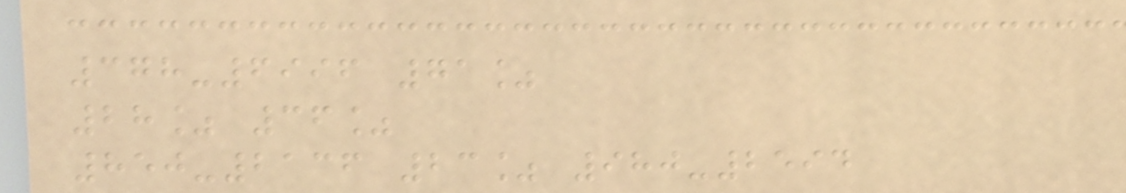378-6996 71%
28% 36%
850-2136 23% 980-2594
